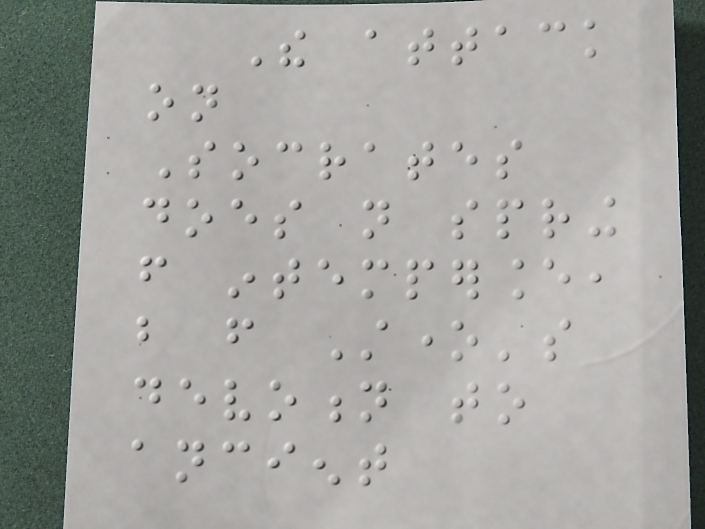The attack
on
Socrates
does not spring
from intemperance,
but from Stone's
devotion to
ancient
